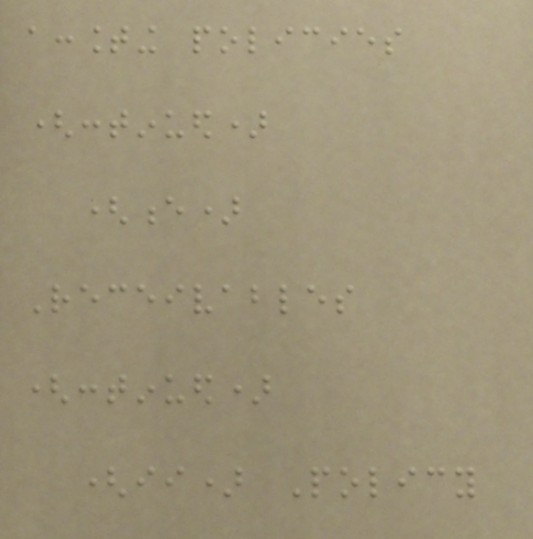accounting policies
(continued)
(e)
Receivables
(continued)
(ii) Policy
